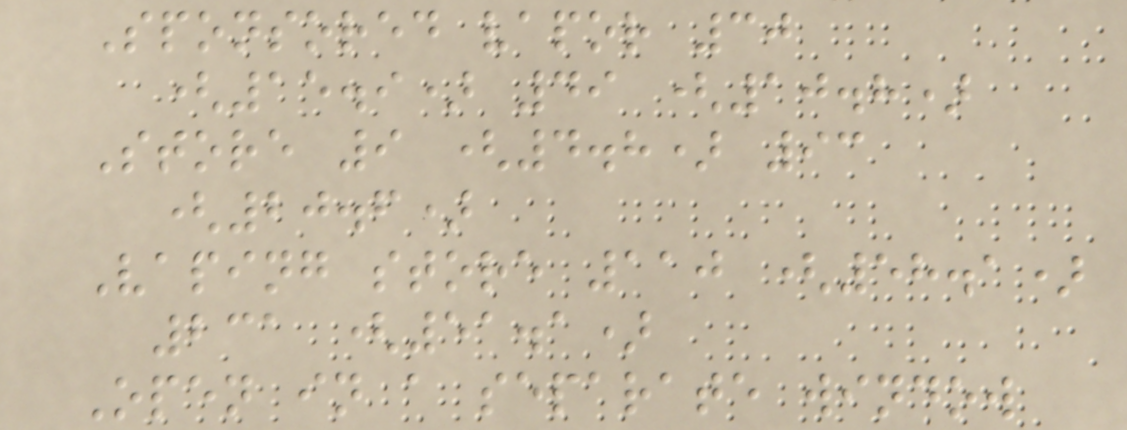Sponsored vapor 30
(15.9) 49 (10.8)
Store 9 (4.8) 93
(20.6)
Vaping store 110 (58.1)
231 (51.1)
Open in a separate window
